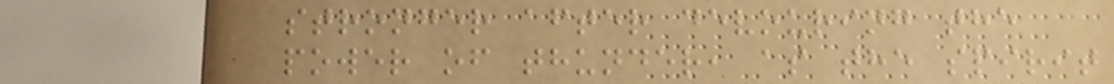stronger after devouring the
power of thunder, as the spirit
